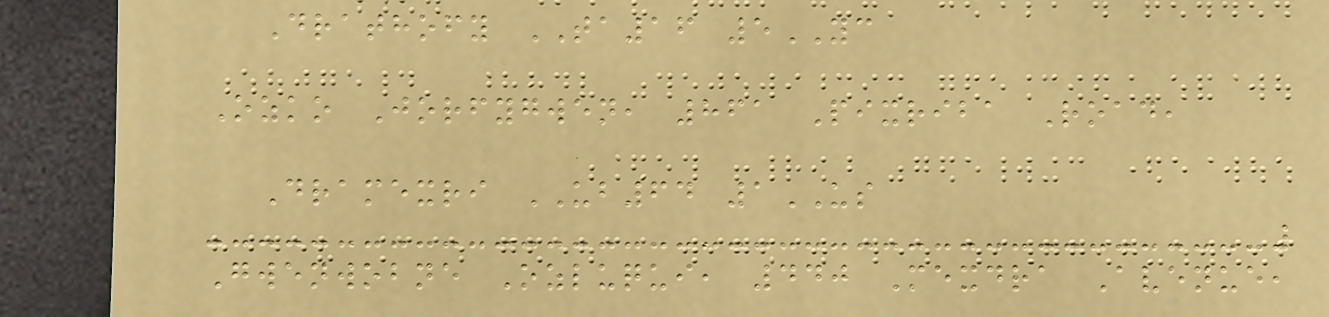Drathofy TA16 5YC
Ozko Jorfygwen, 861 Pixriba Road,
Dramexri UB64 1US
Gwenwobne Ozluqui, 440 Mexdra Avenue,
